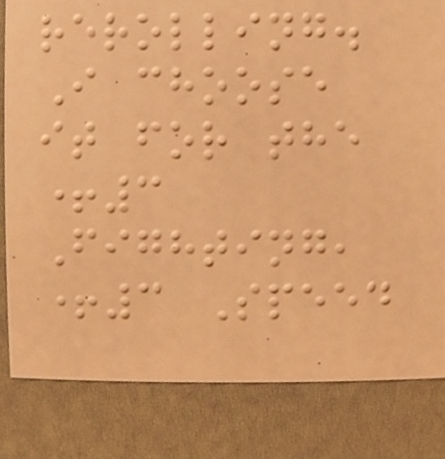rerolling.
I choose
it for the
+3
Fighting,
+3 Speed
